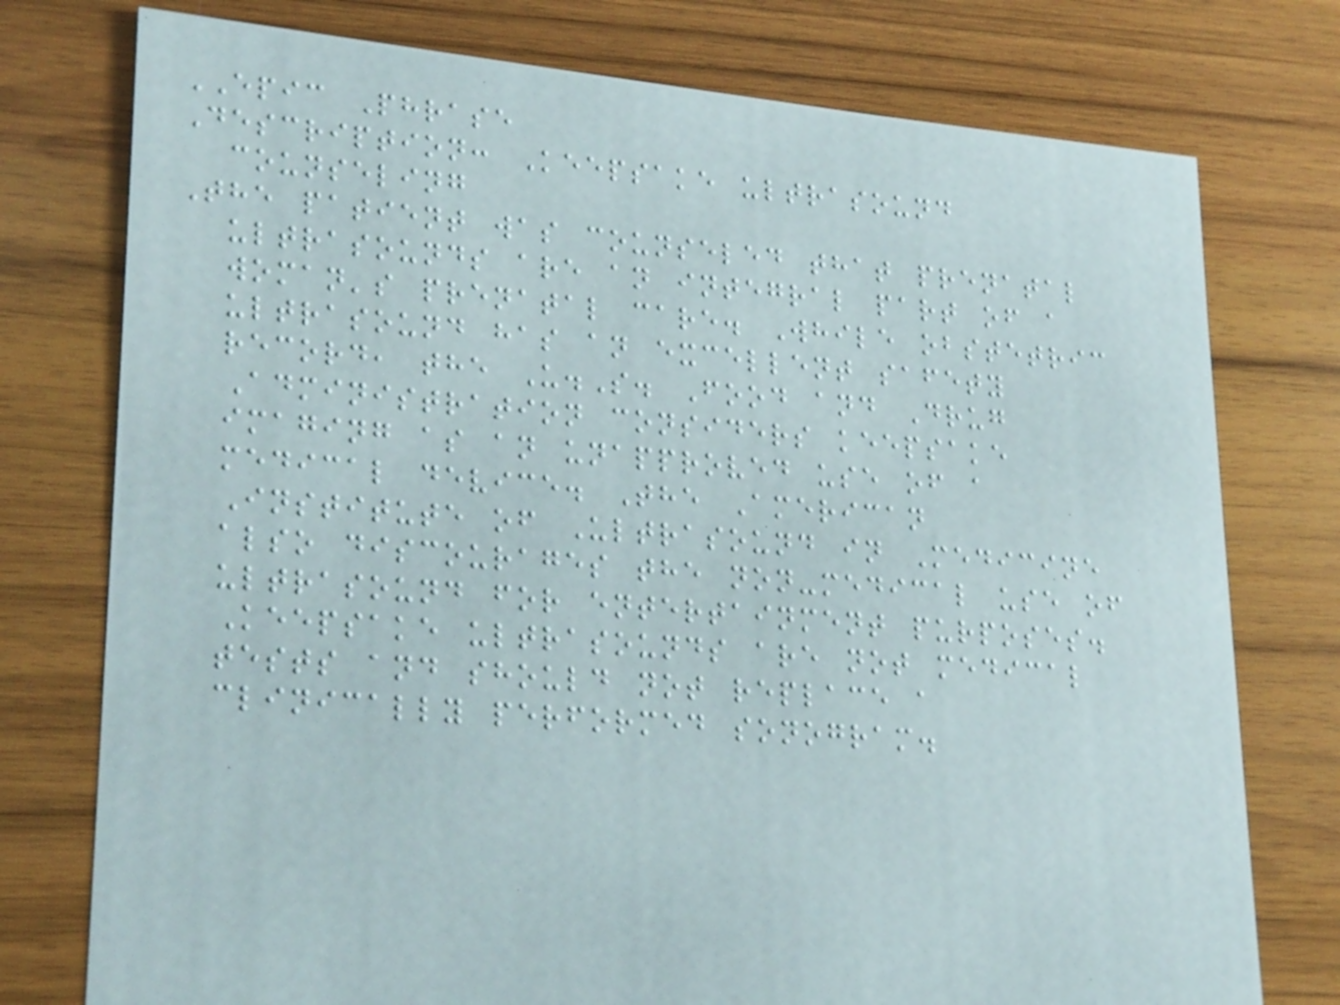EPIC Phrase
Description: Keepsake ultrasound
counseling
The patient was counseled that prenatal
ultrasounds are an integral part of a
woman's prenatal care. While obstetric
ultrasound has an excellent safety
record, the U.S. Food and Drug
Administration considers keepsake
imaging as an unapproved use of a
medical device. The American
Institute of Ultrasound in Medicine
also discourages the non-medical use of
ultrasound for entertainment purposes.
Keepsake ultrasounds are not medical
tests and should not replace a
clinically performed sonogram.
